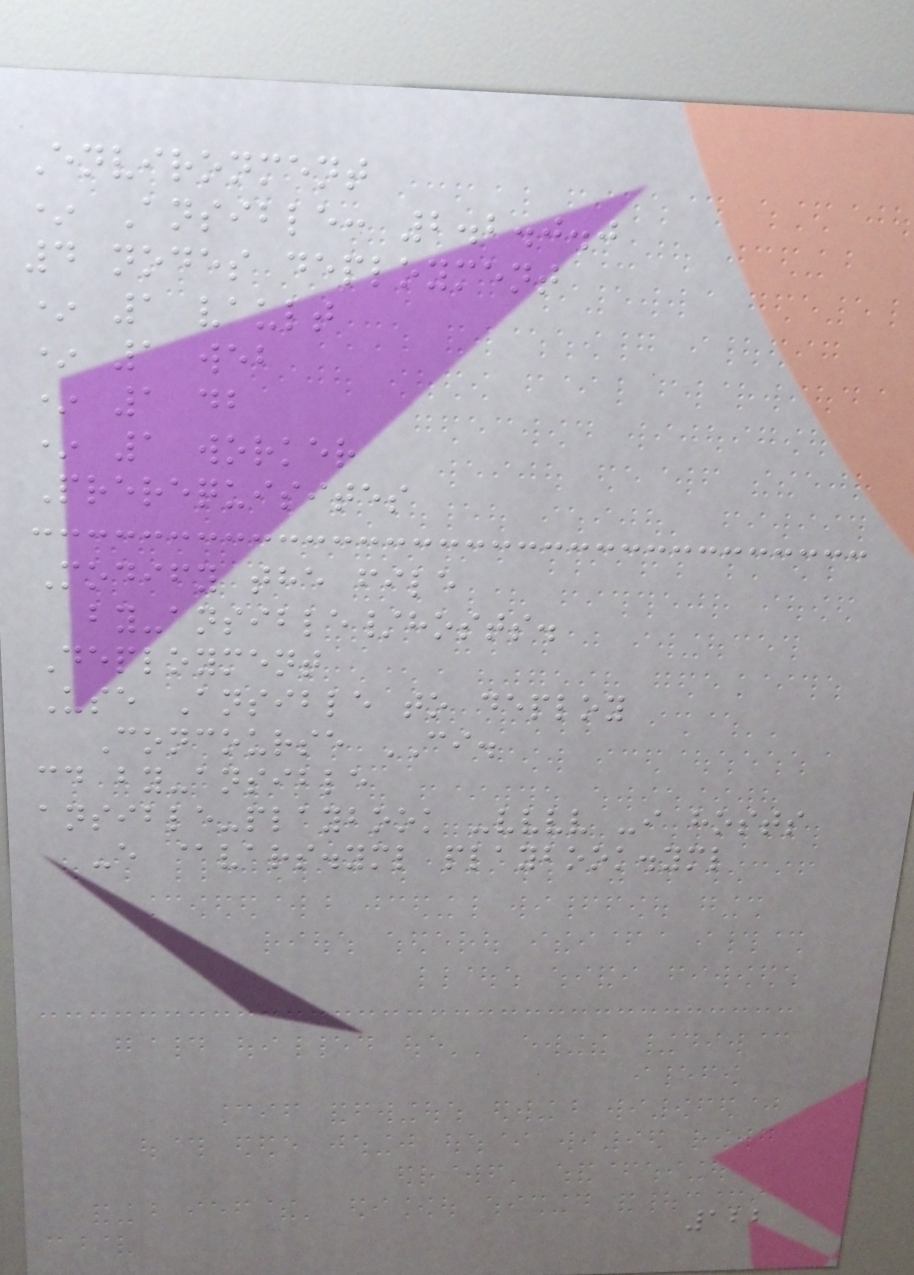Environment
* Ansible: 2.2.0.0
4 nodes deployment
* 1 vault
* 1 web
* 1 db
* 1 worker
Prerequisites
Modify the file
by-ansible/hosts.
Deployment
Use Ansible to deploy
Concourse CI.
cd by-ansible
ansible-playbook -vvvv -i hosts
-e @vars.yml playbook.yml
122
